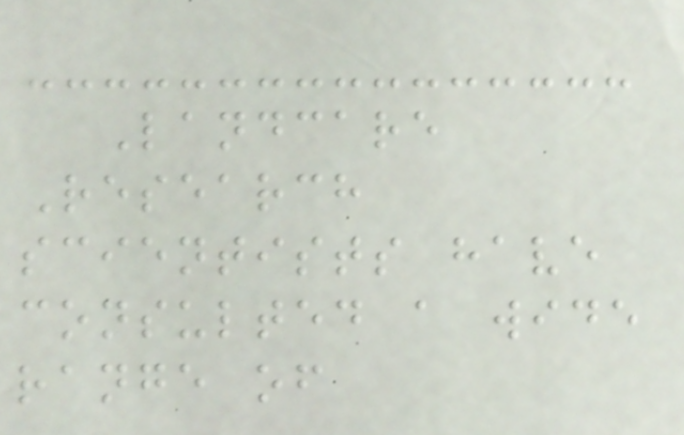Landcare
Research
scientists have
consulted a wide
range of
